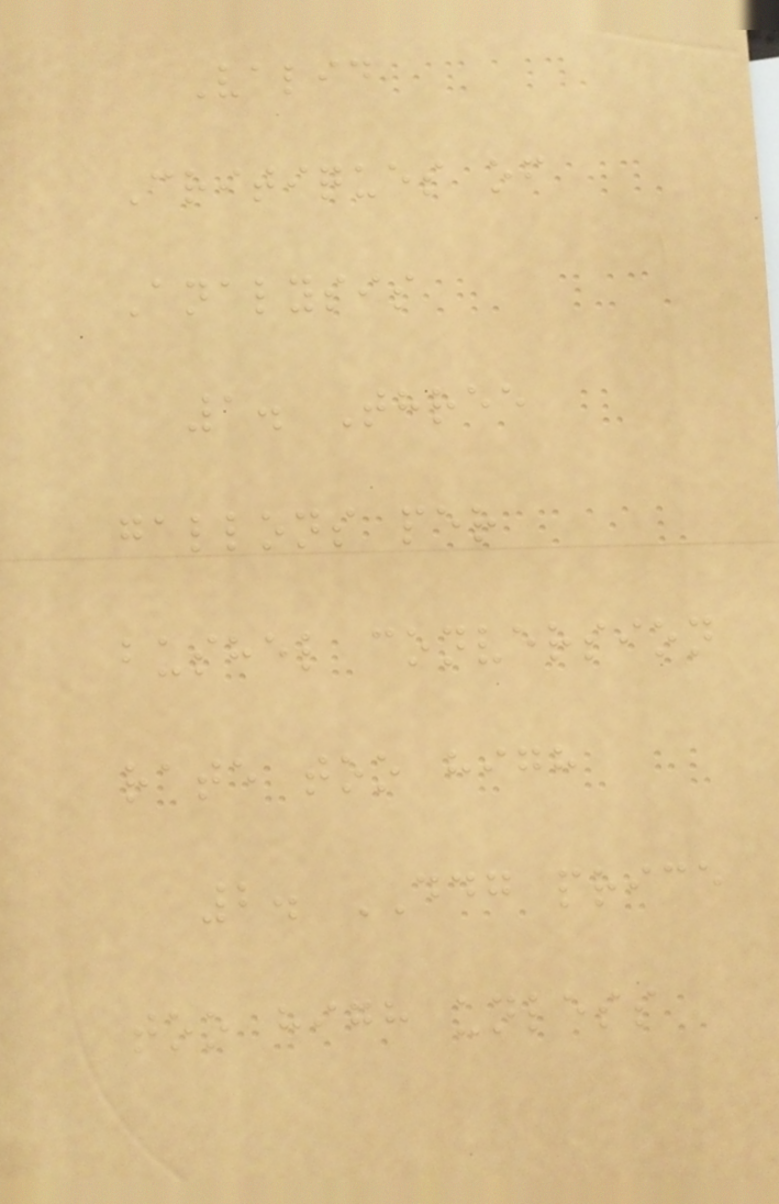Valid
Critiques of
Analysis
1. Three
gallons per
bushel conversion
rate too high
2. DDG price
too high unless
